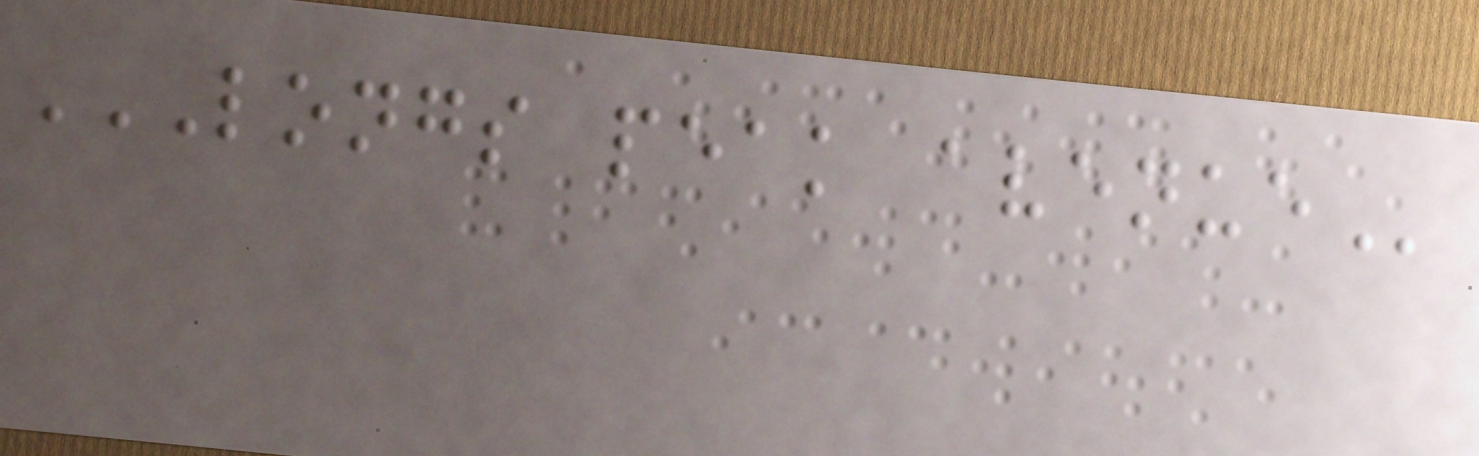LONGS PEAK AVENUE
